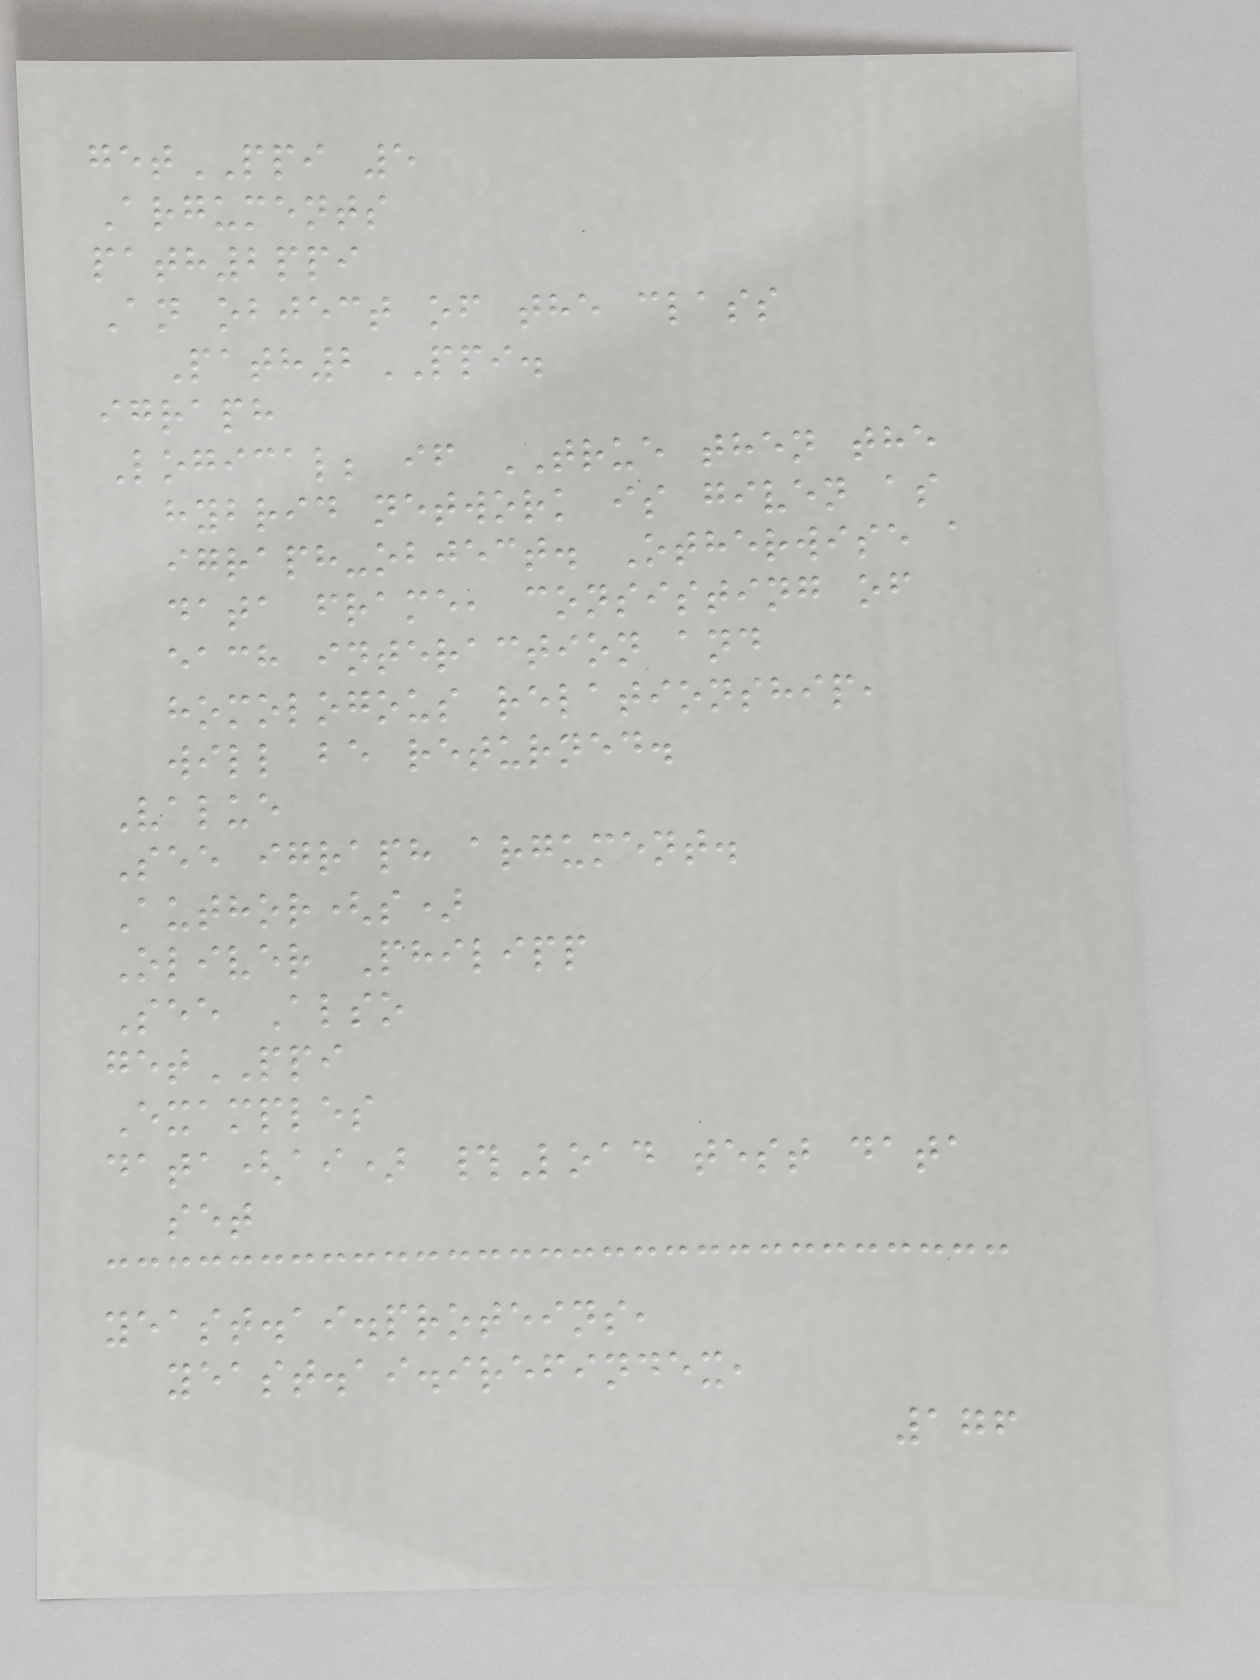getPPI 5
Arguments
path2ppi
An object of the class
Path2PPI.
igraph
Logical; if TRUE then the
hybrid network is given as
igraph-object. Otherwise a
data frame, consisting of
each interaction and
homologous relationship,
will be returned.
Value
See igraph argument.
Author(s)
Oliver Philipp
See Also
getPPI
Examples
data(ai) #Load test data
set
yeast.ai.proteins,
yeast.ai.irefindex,
176
